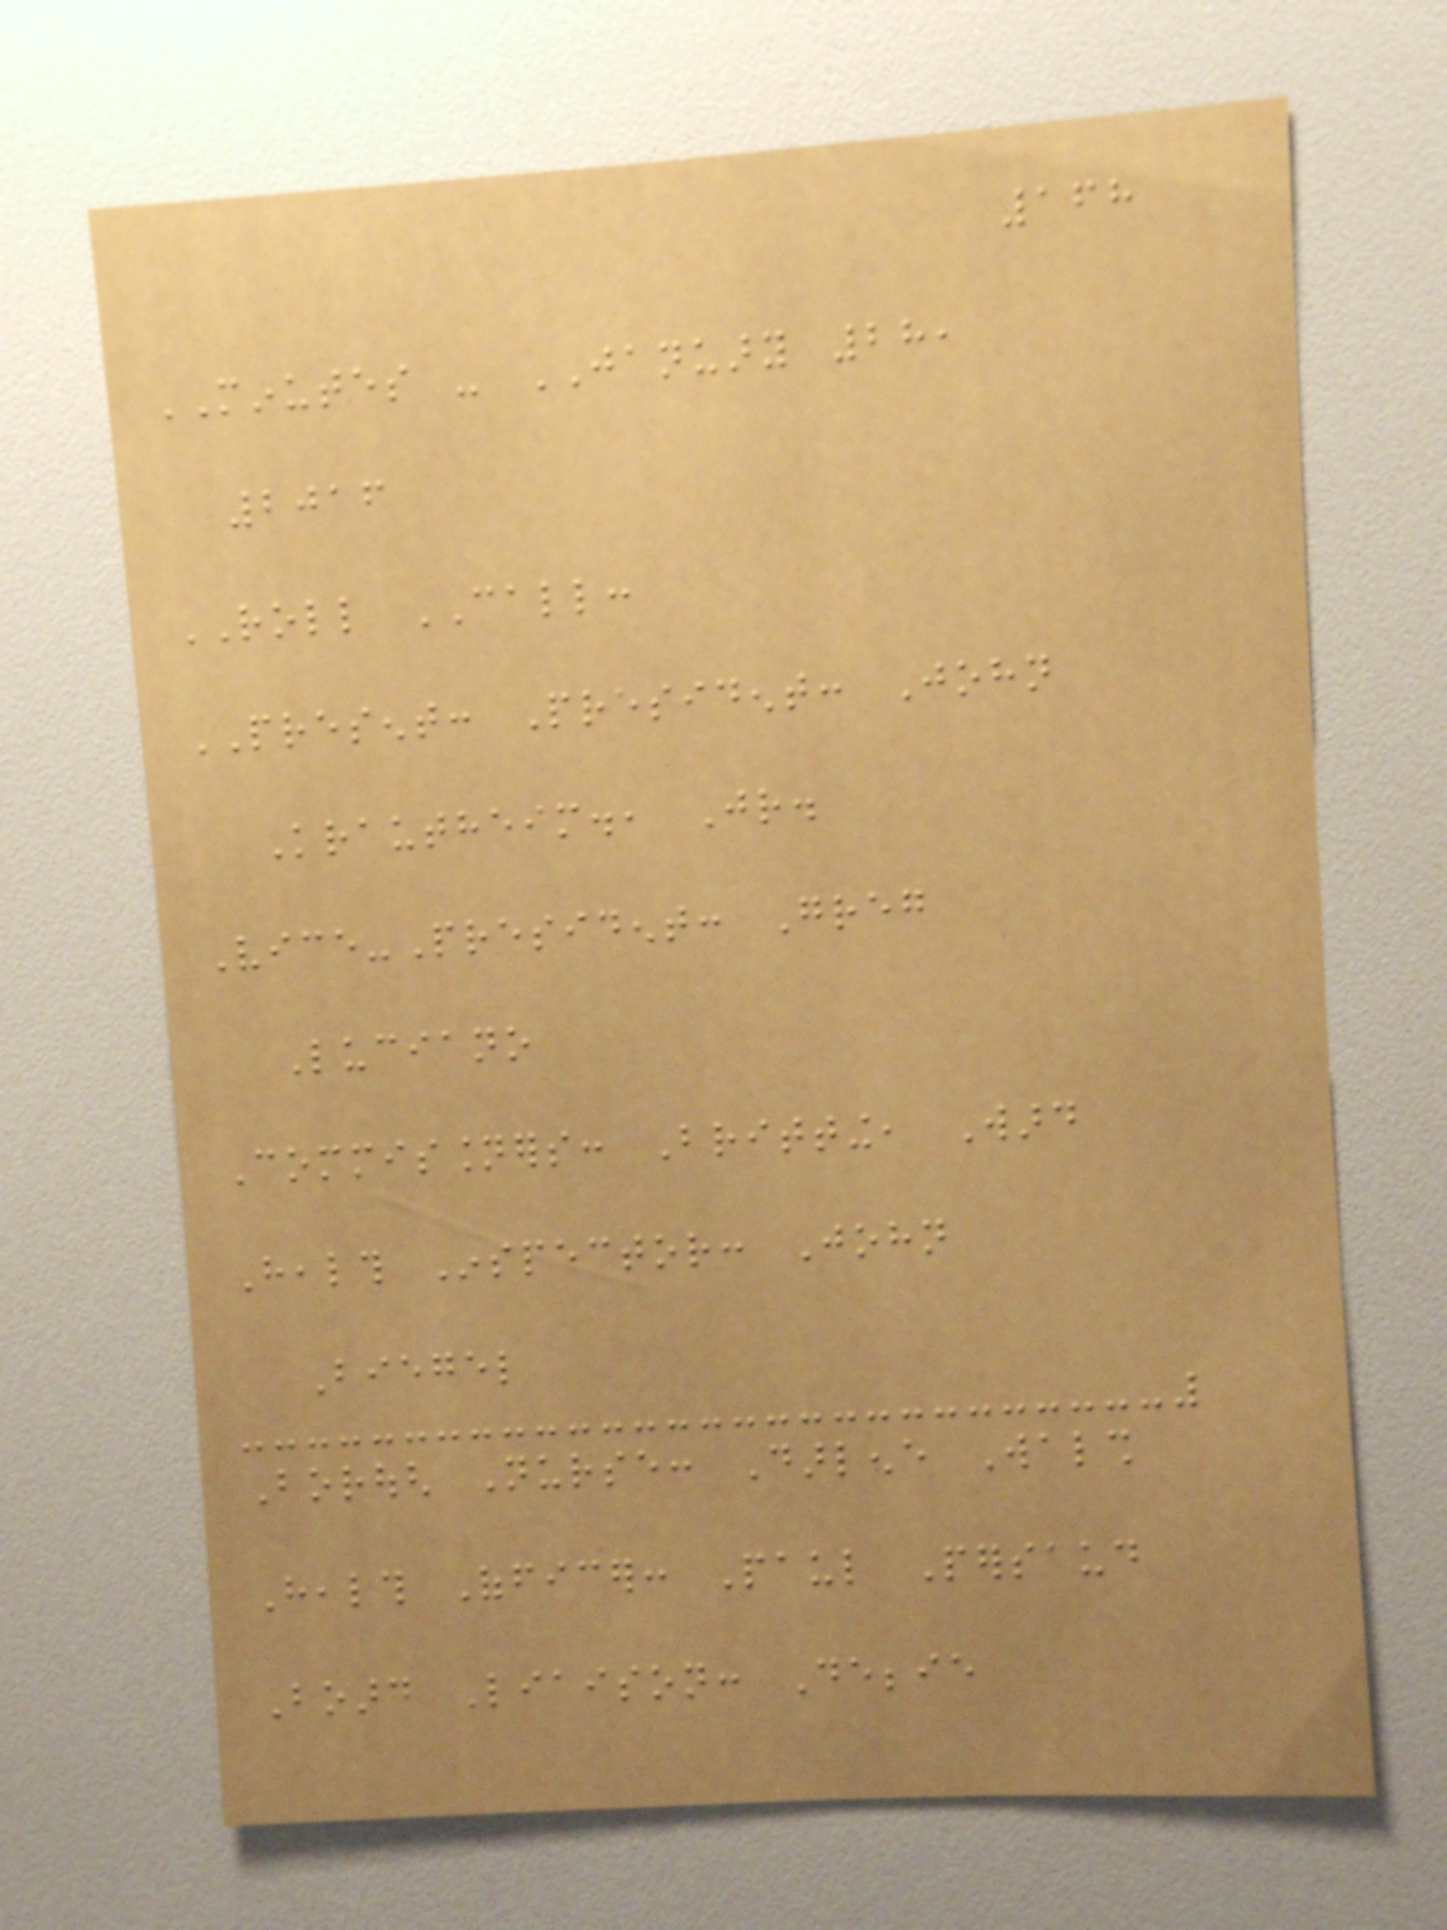168
MINUTES - JANUARY 28,
2016
ROLL CALL:
PRESENT: President: John
Krautheim., Jr.
Vice-President: Greg
Luciano
Commissioners: Britting, Ward
Health Inspector: John
Biegel
Borough Nurse: Darlene Walsh
Health Officer: Paul Persaud
Board Liaison: Debbie
